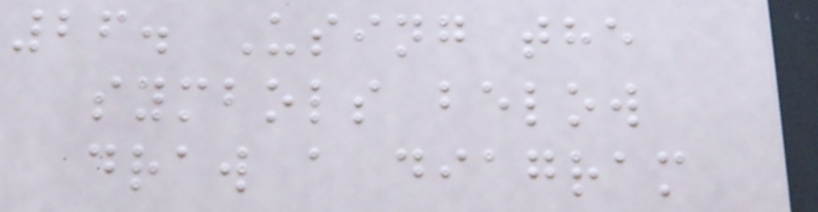26. Using the
symbols below
draw a diagram
